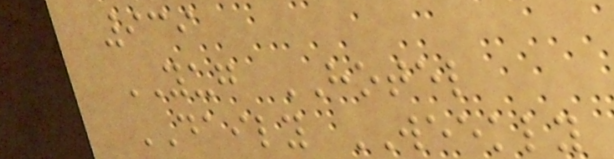939
YUG HOTEL
DAILY WEEKLY
